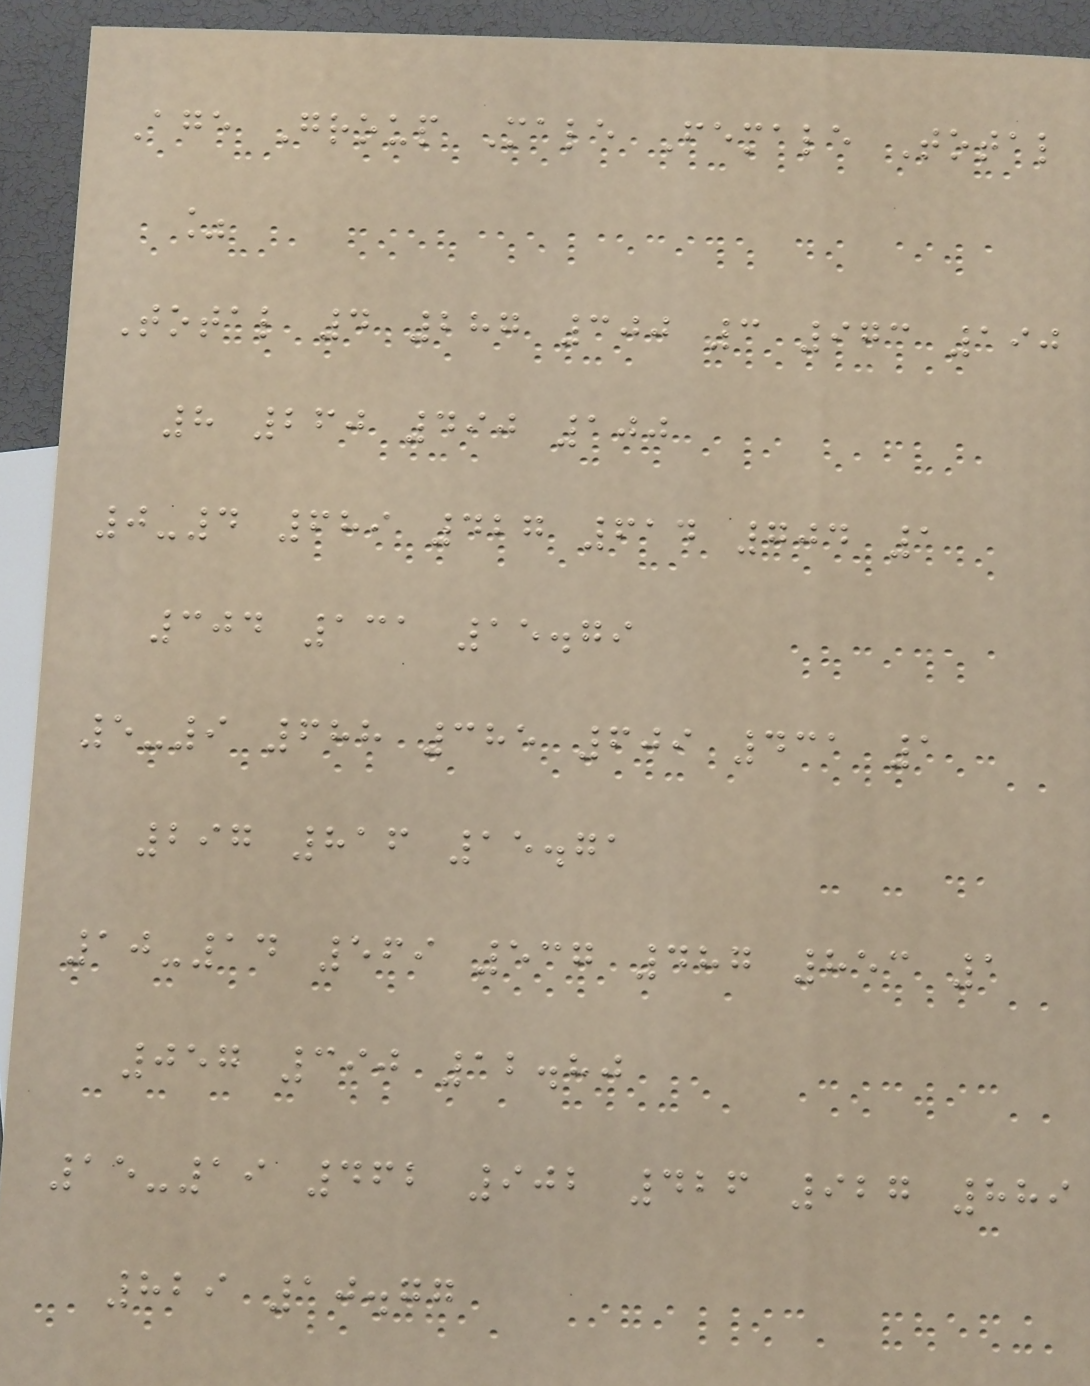Age Group Male Female Total
%
Total 4 287 300 3 973 190
8 260 490 100
0-4 689 427 614 704 1
304 131 15.79
5-9 688 385 609 431 1
297 816 15.71
10-14 569 537 487 853 1
057 390 12.80
15-19 462 902 426 927 889
829 10.77
